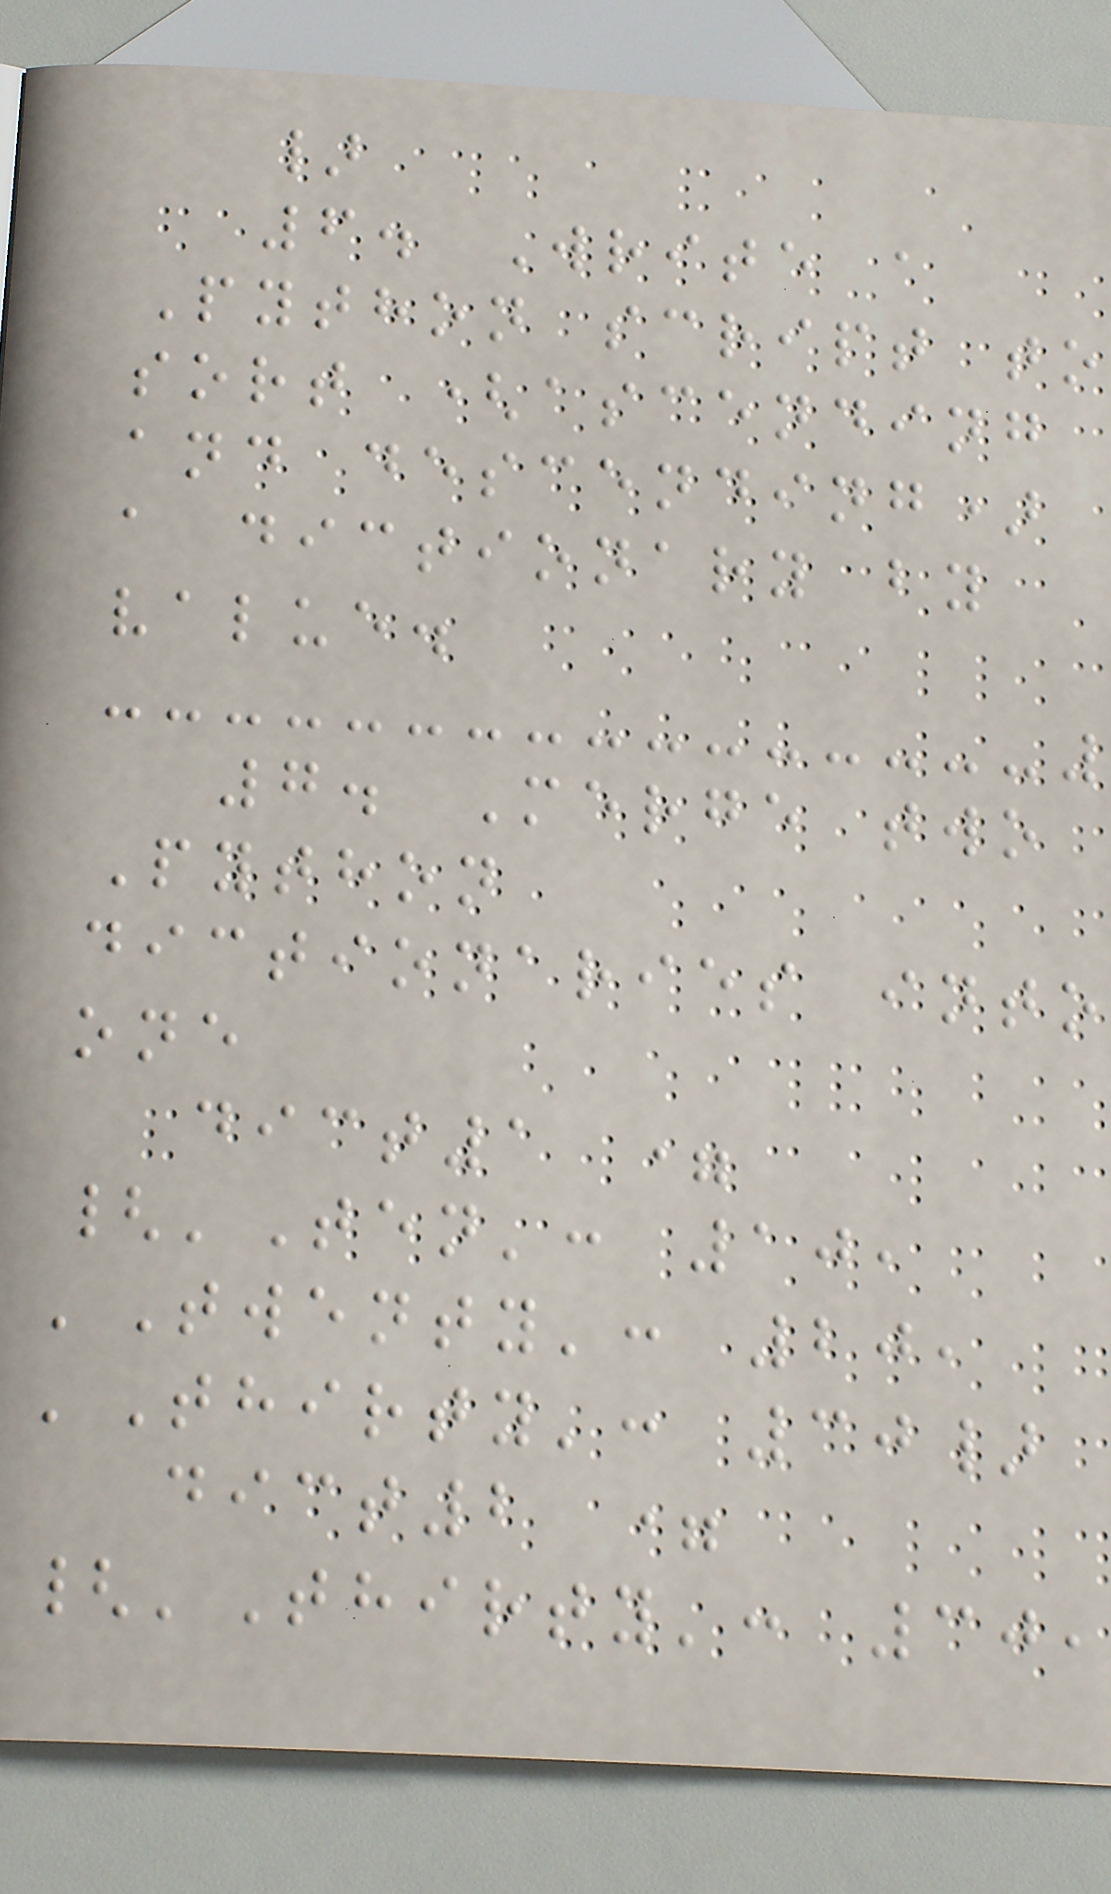}
6. Write a
Python script to
sort (ascending
and descending)
a dictionary by
value.
7. Merge two
Python
dictionaries into
one
dict1 =
{'Ten': 10,
'Twenty': 20,
'Thirty': 30}
dict2 =
{'Thirty': 30,
